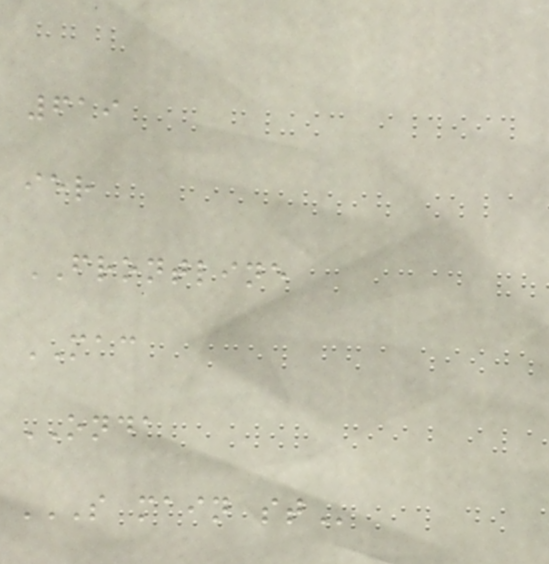619
ier
FRONTLINE
MAC
ONDA
S MAIN ST
